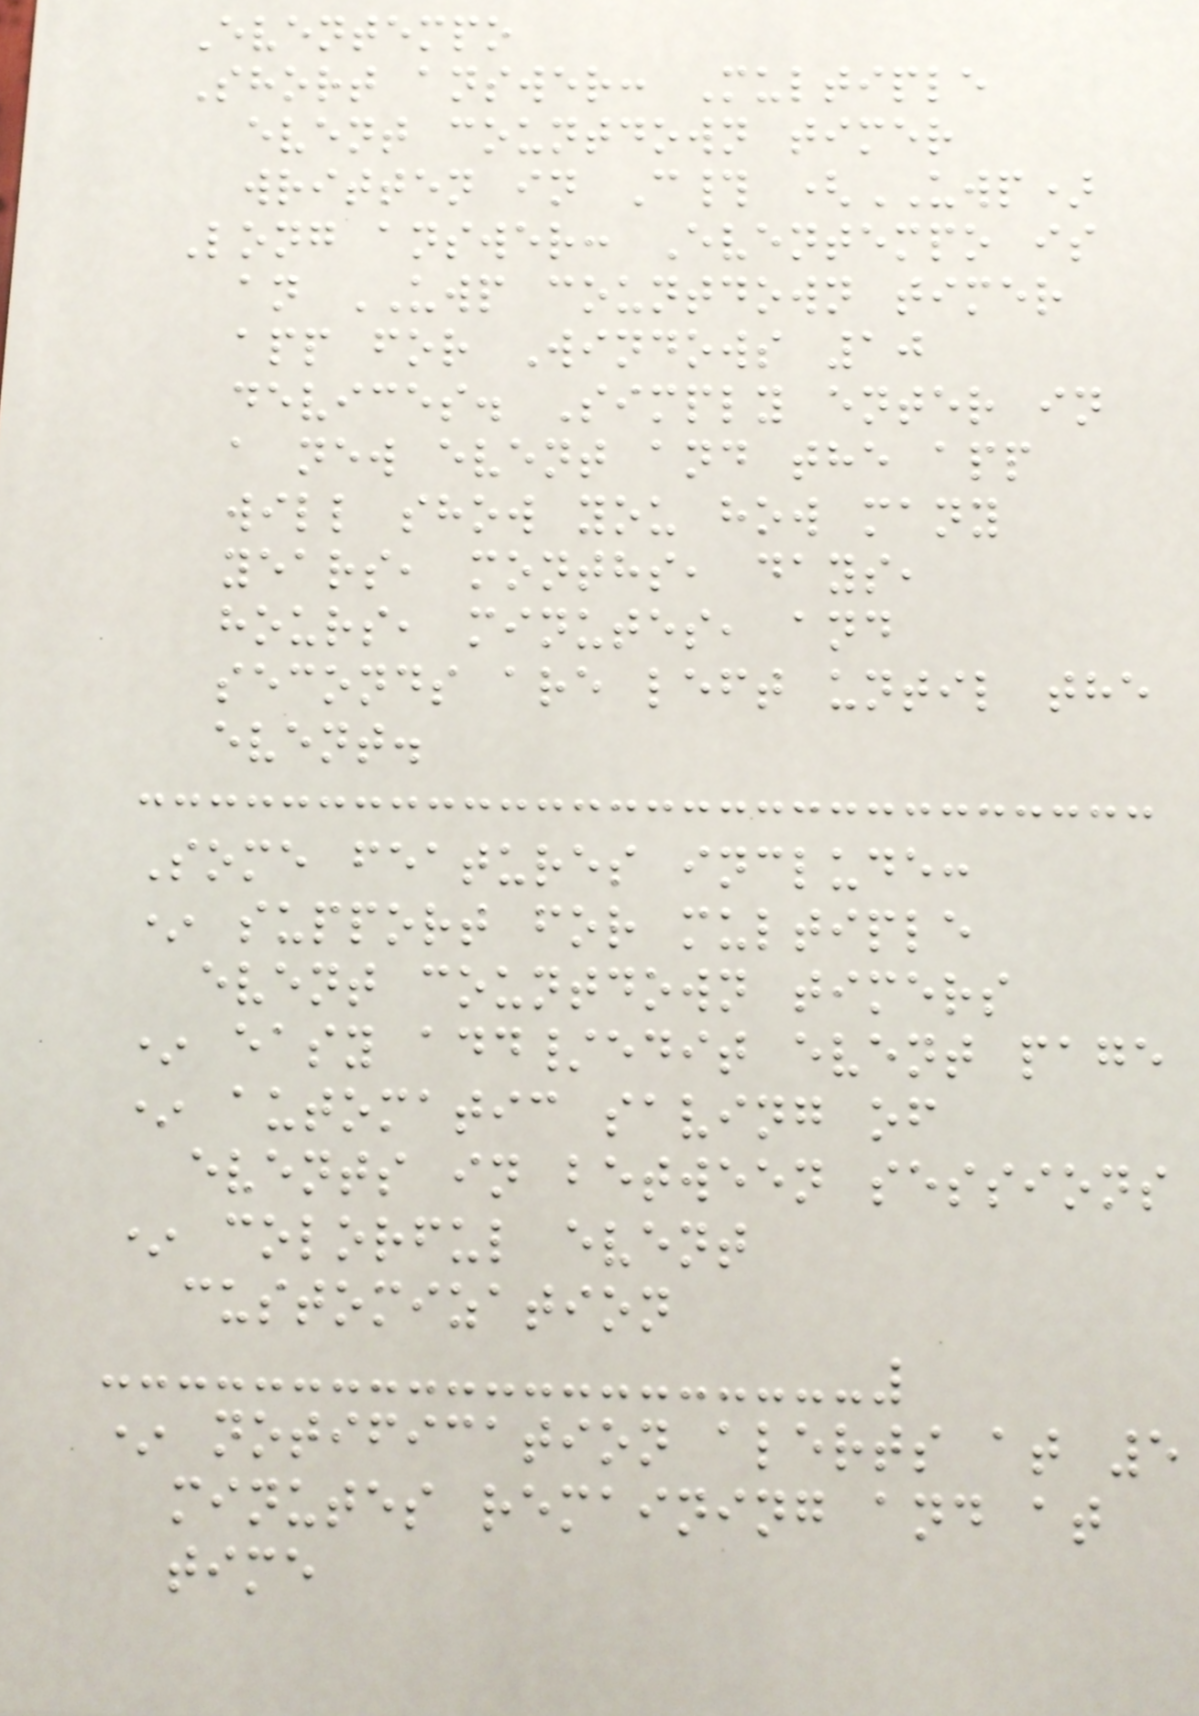Eventempo
Short answer: Multiple
event countdown timer
written in C# (UWP)
Long answer: Eventempo is
an UWP countdown timer
app for Windows 10
devices. Simply enter in
a new event and the app
will show you how many
years, months, days,
hours, minutes, and
seconds are left until the
event.
Some features include:
* support for multiple
event countdown timers
* easy add/edit event page
* automatic saving of
events in between sessions
* colorful event
customization
* notification alerts at 5
minutes remaining and at
time
